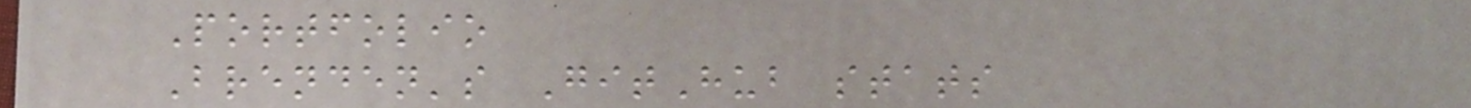Portfolio
Brenden's GitHub stats
